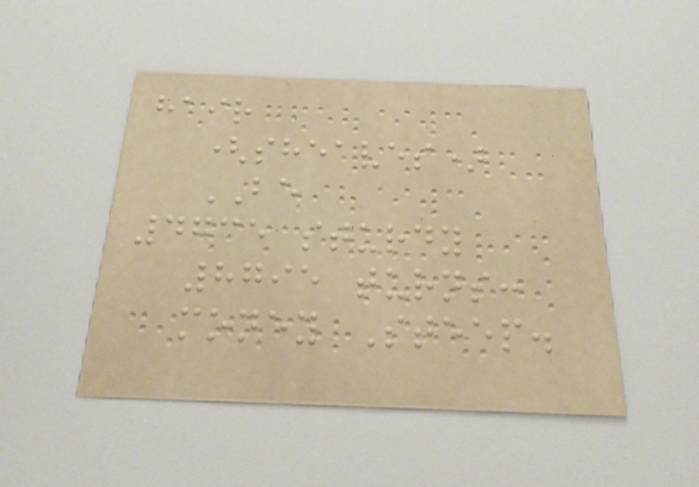hair
(sheaves)
BE
4735 sturdy
8795 turns:
money Steep.
